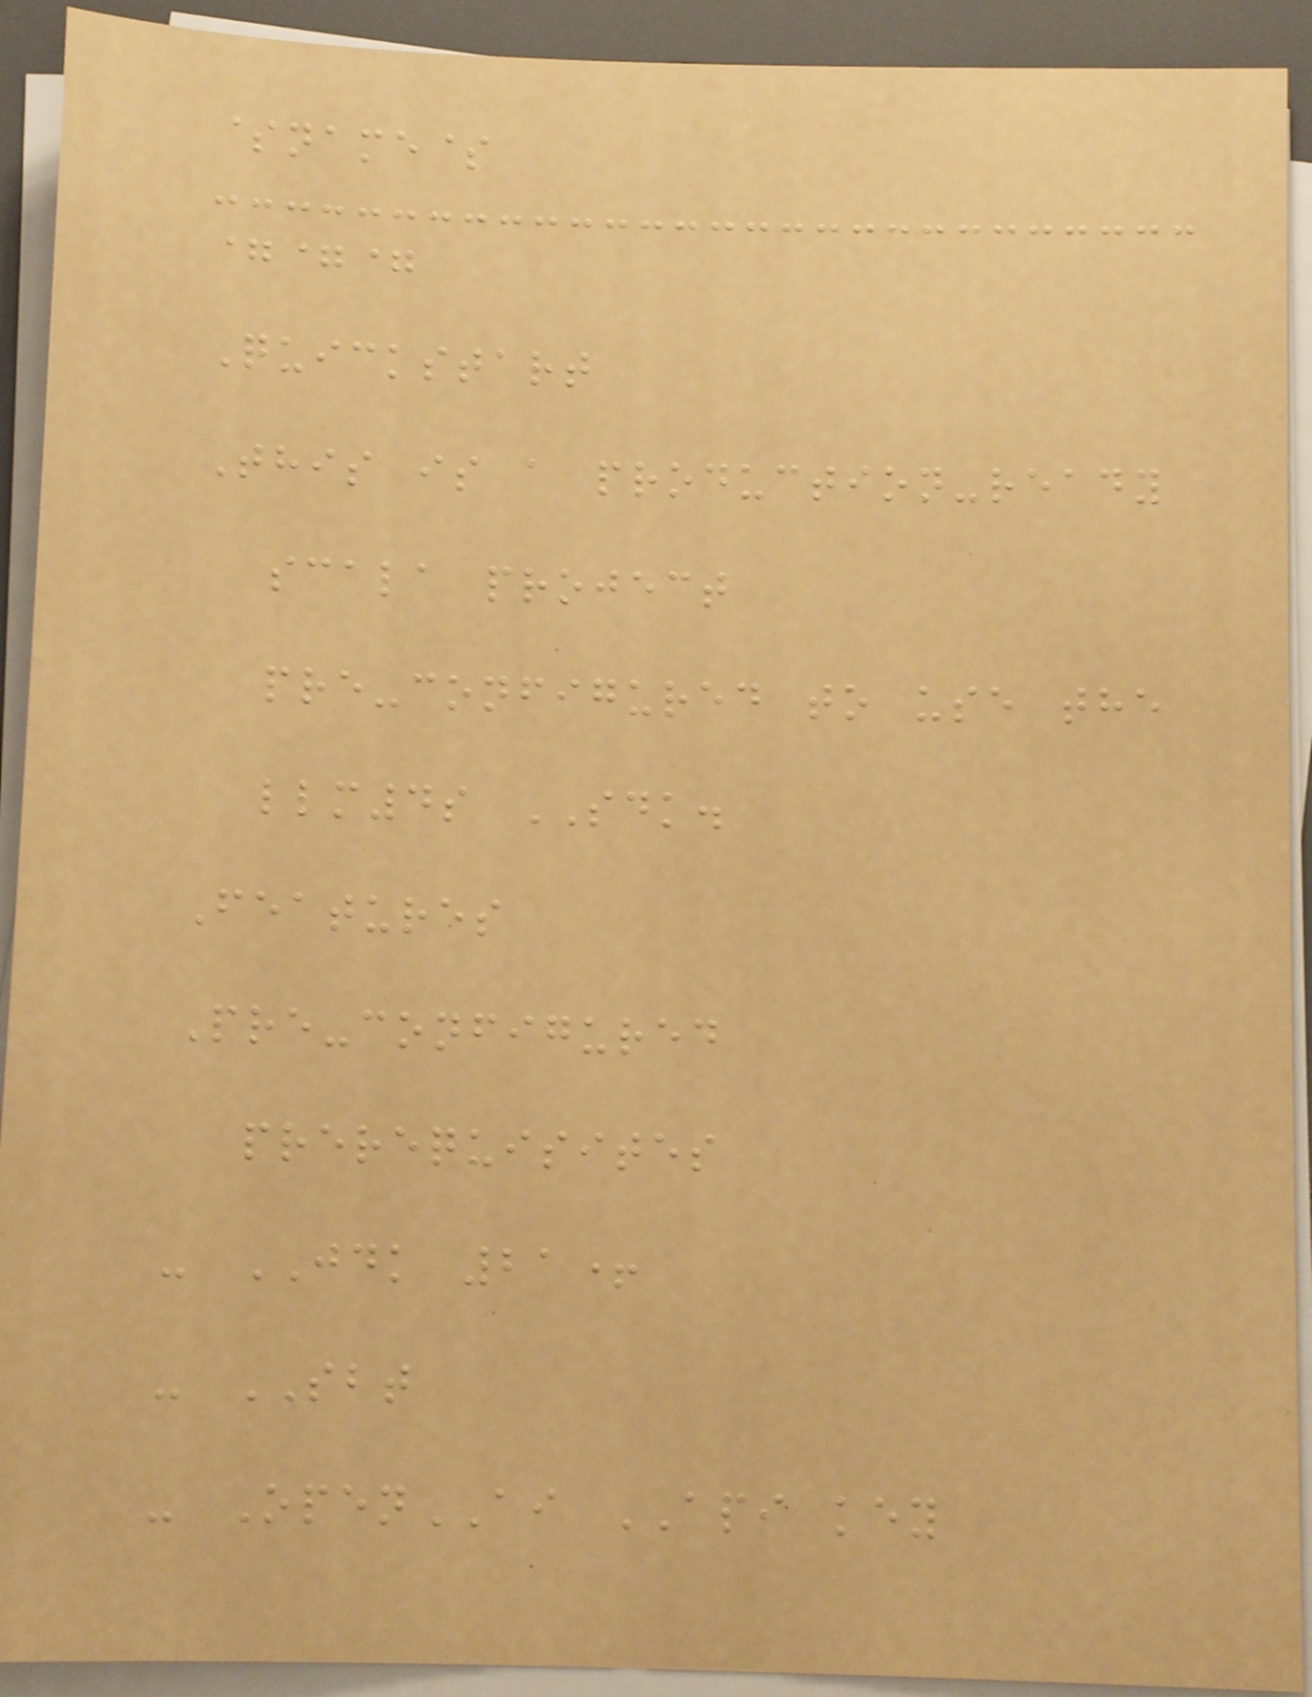$name$
===
Quickstart
This is a production-ready
scala project
pre-configured to use the
llm4s SDK.
Features
Pre-configured
prerequisites
- JDK 21+
- SBT
- OpenAI API key
